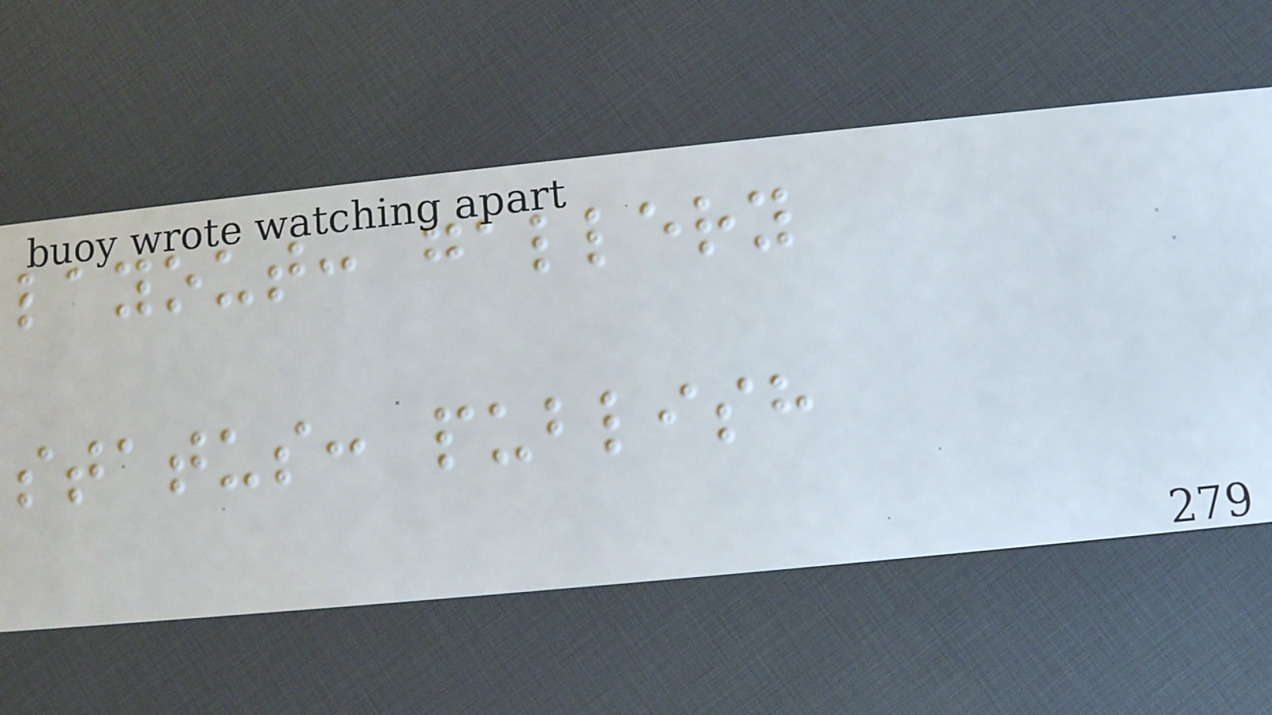layout: gallery
status: publish
